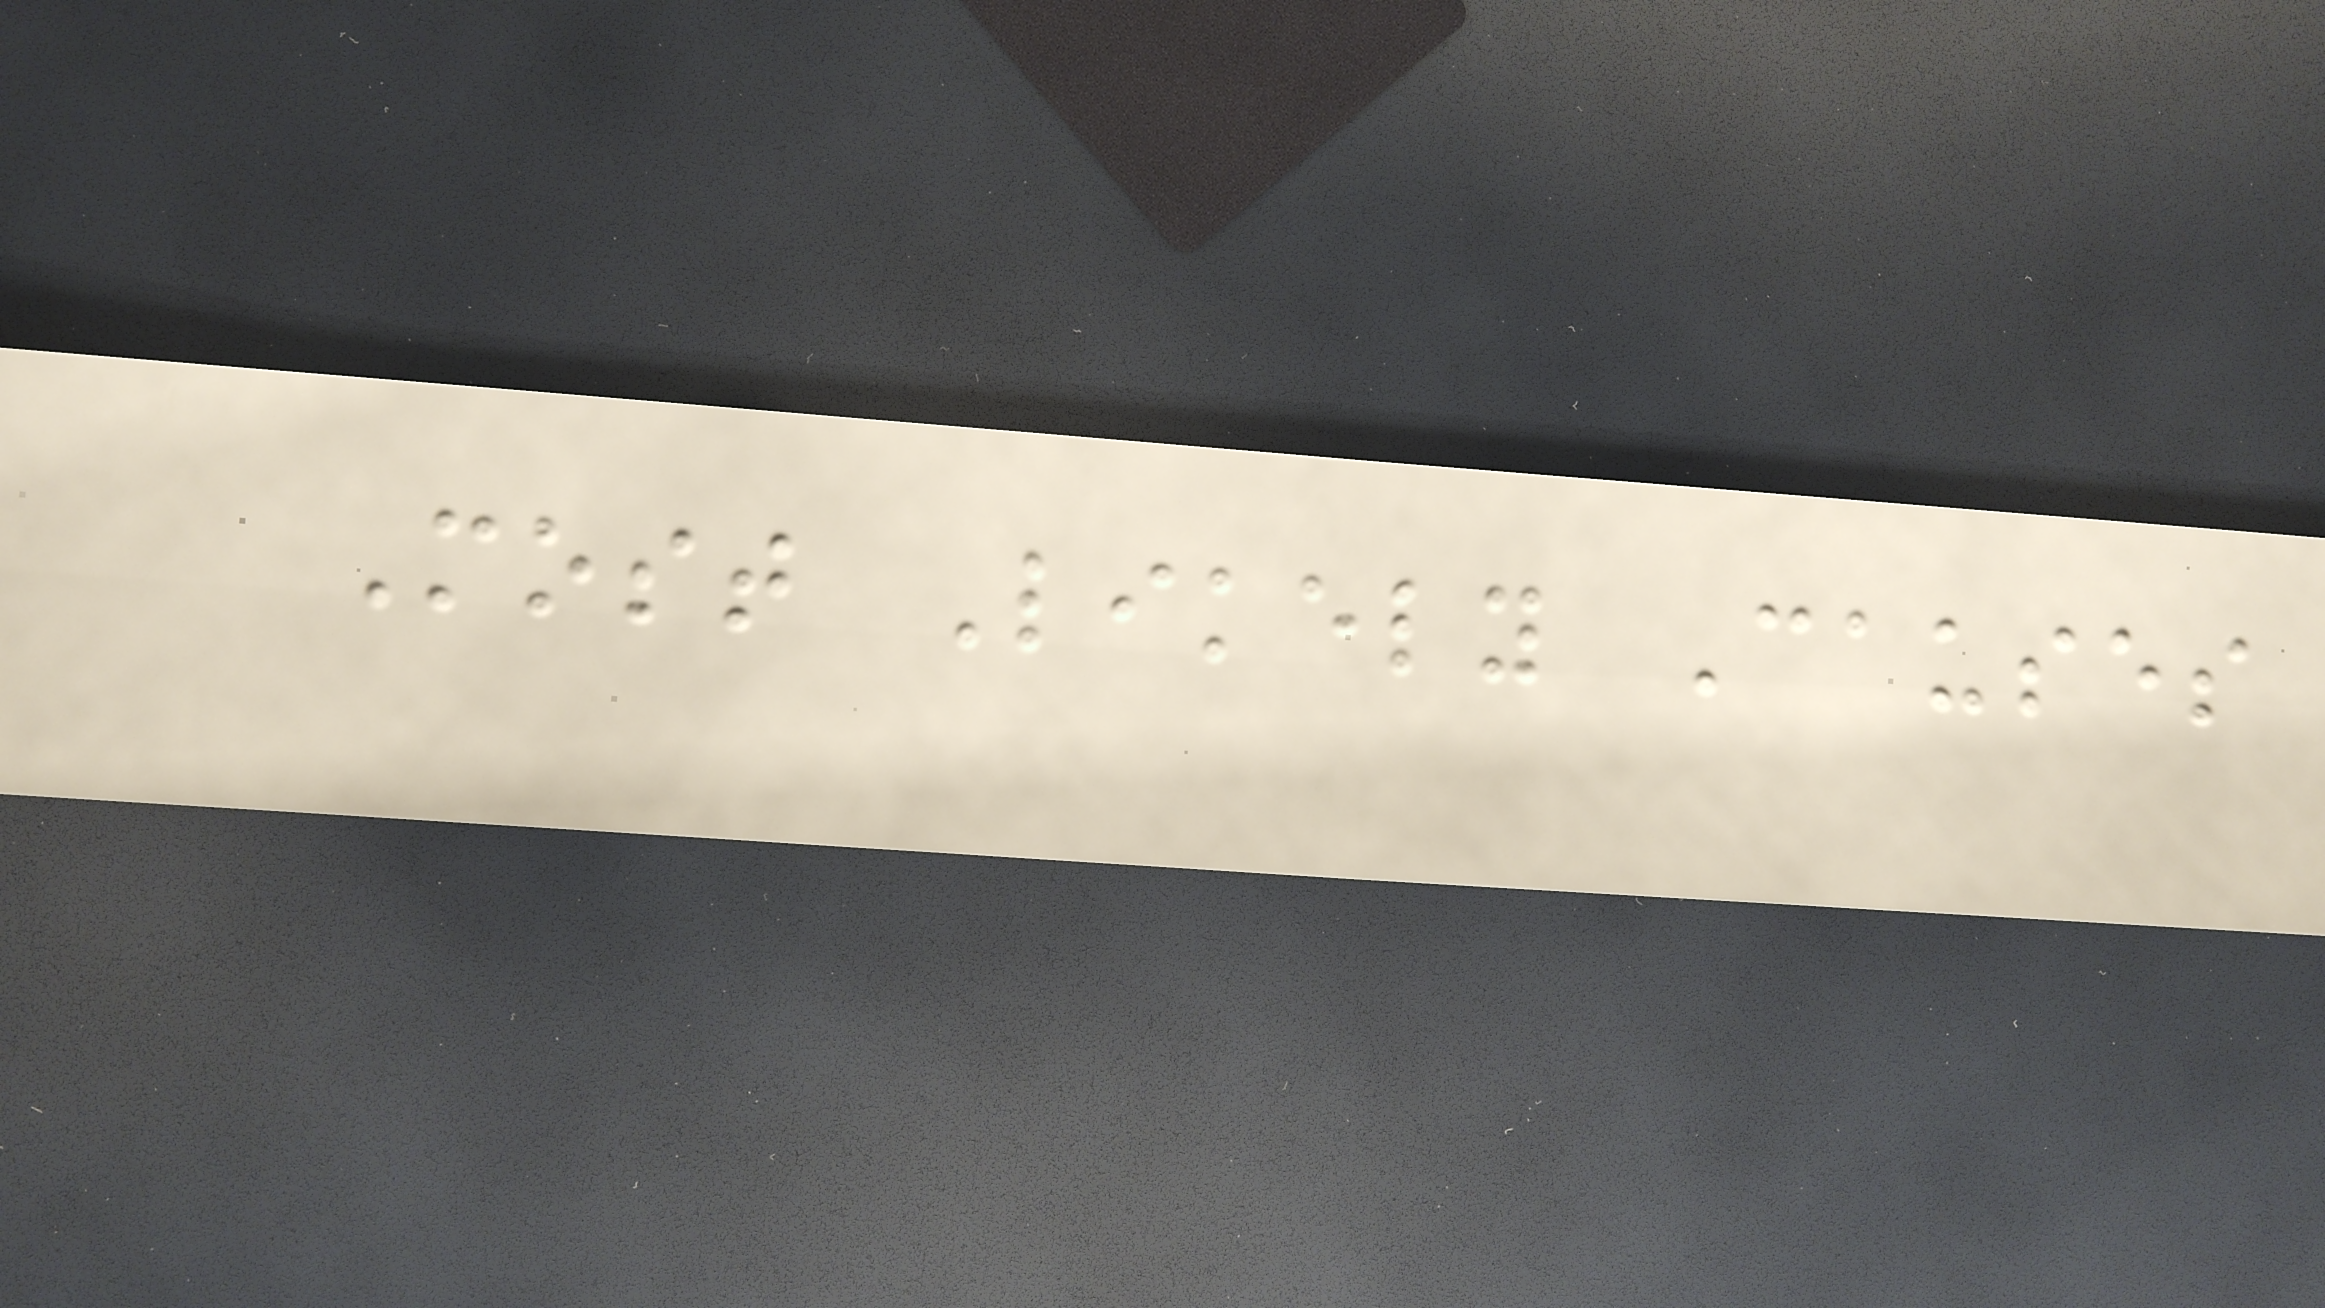Most Likely Causes
